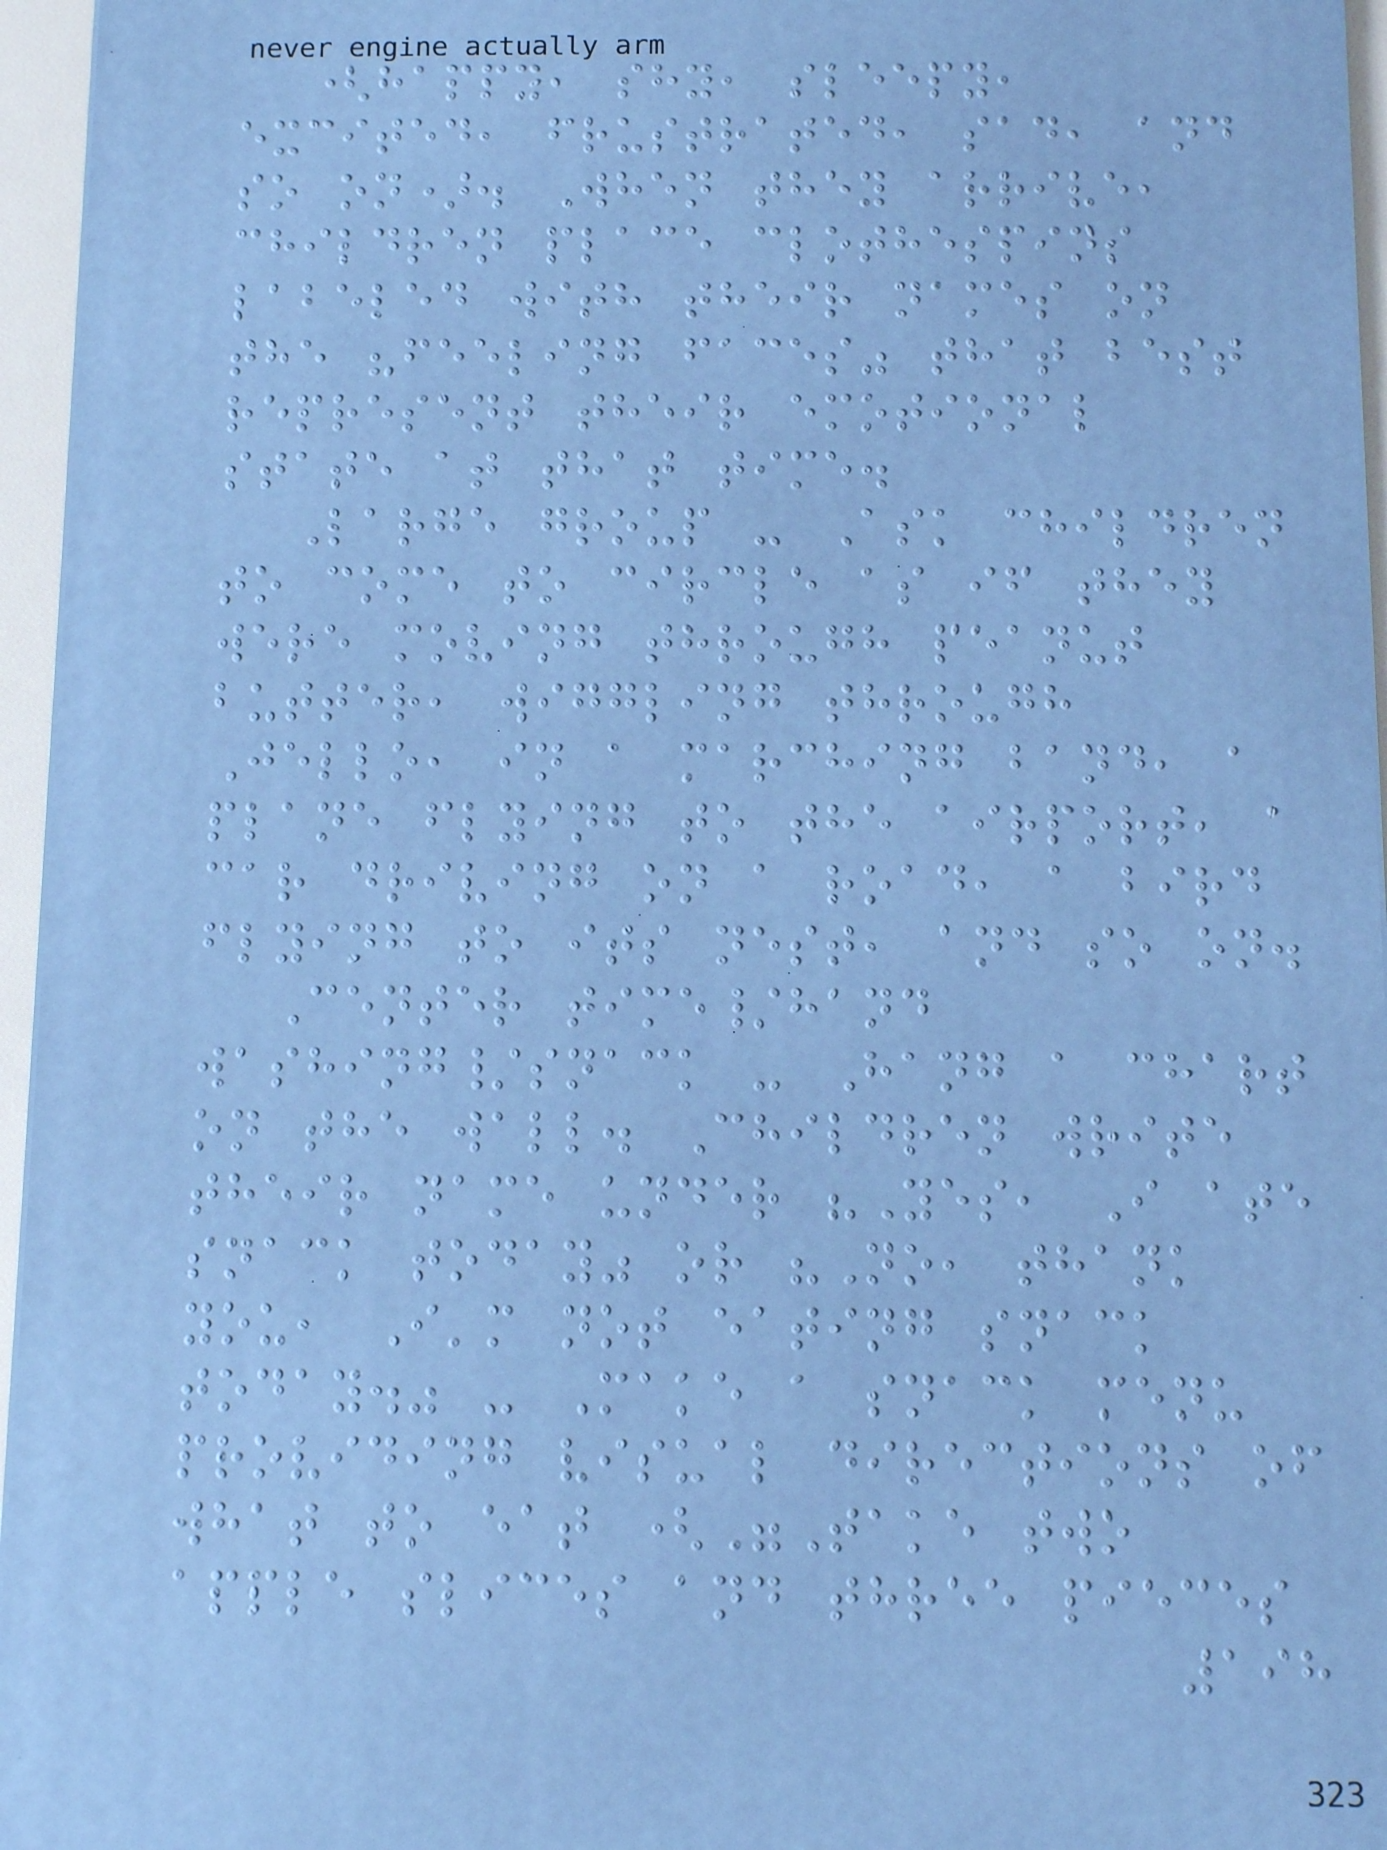(happy, shy, sleepy,
excited, frustrated, sad, and
so on). When they arrive,
children place clothespins
labeled with their names on
the "feeling faces" that best
represent their emotional
state at that time.
Large group - Ask children
to come to circle as if they
were moving through peanut
butter, wiggling through
Jello, in a marching band, a
plane flying to the airport, a
car driving on a road, a bird
flying to its nest, and so on.
Center time/hand
washing/snack - Hang a chart
on the wall. Children write
their name under "Yes, I ate
snack today" or "No, thank
you, I'm not eating snack
today." - Make a snack menu
providing visual directions of
what to eat ("Take two
apple slices and three pieces
198
